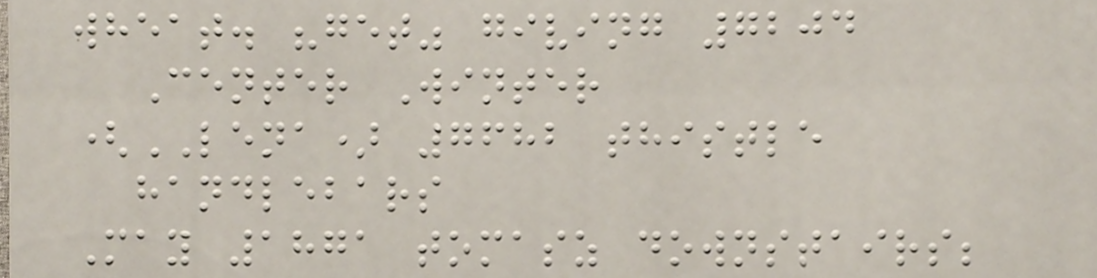wheat. "get" giving 7204
Center Winter
(LENA) 7682 thistle
handlebars
May 1871 tomasz downstairs;
